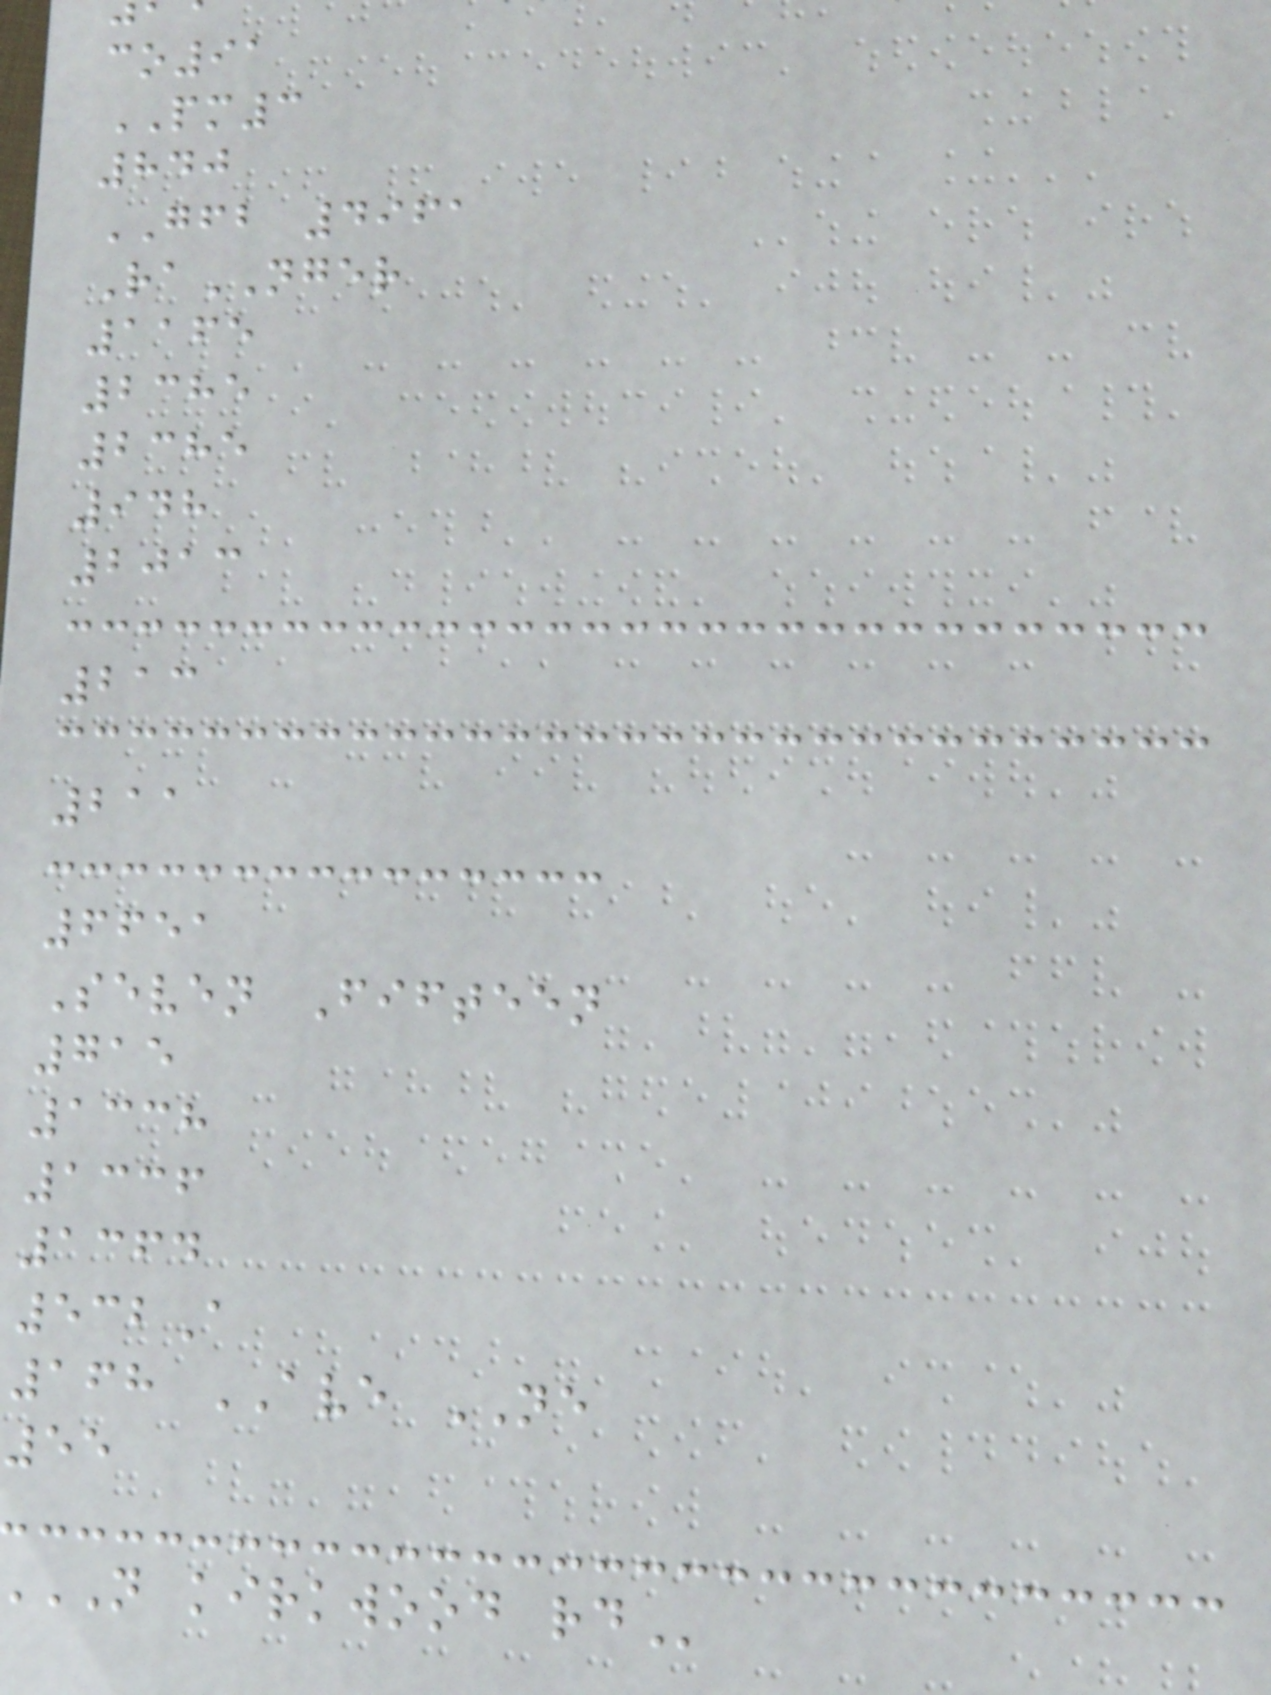co91
PM3
840
GFB 4961
RaNGER
1165
2385
2385
948
2013
213
211
6651
Seven Fifteen
715
1338
1336
1364
532A
168 AVE NE
55
N kirkwood
